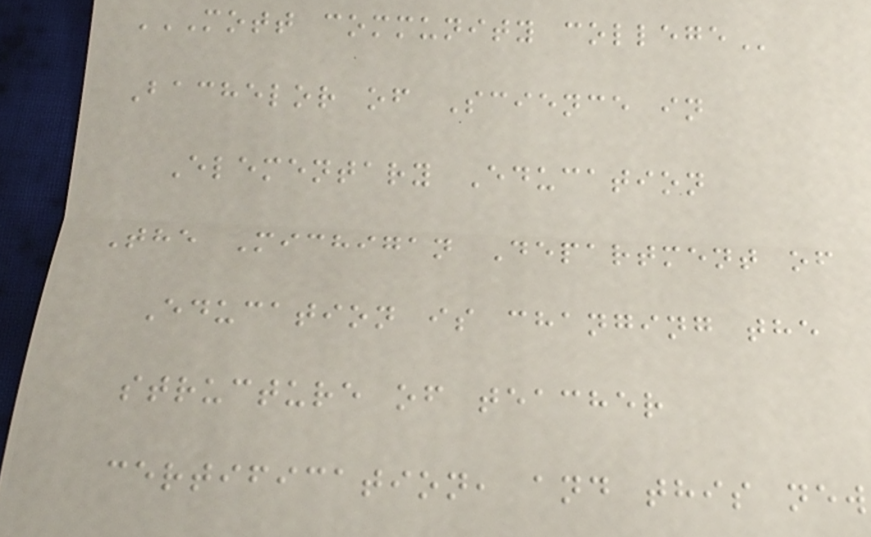MOTT COMMUNITY COLLEGE
Bachelor of Science in
Elementary Education
The Michigan Department of
Education is changing the
structure of teacher
certification, and this new
